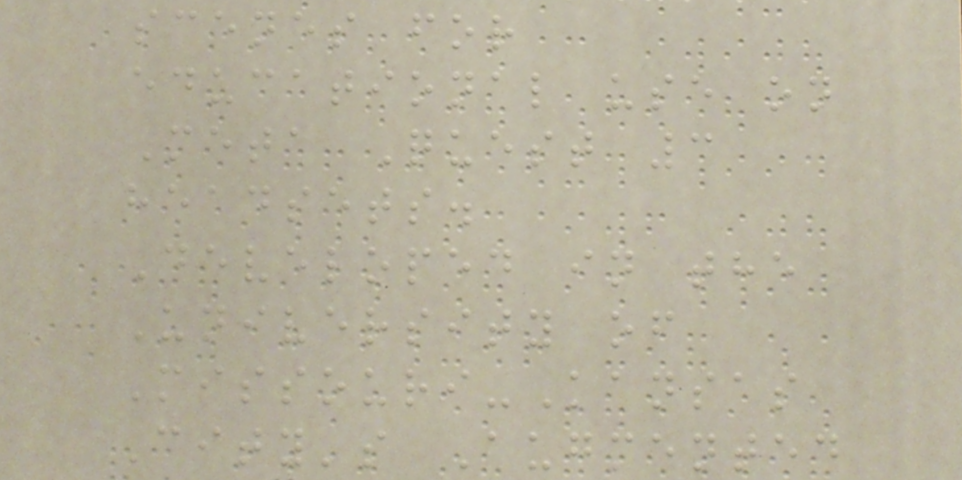scenes for
educational use on
Meta Quest 3
headsets.
Developed in the
University of
Missouri-Kansas
City's Augmented
